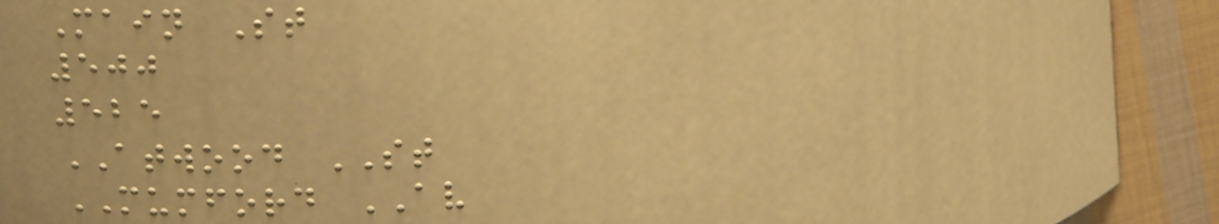Main St
500
525
ATWOOD ST
MUMFORD AV
